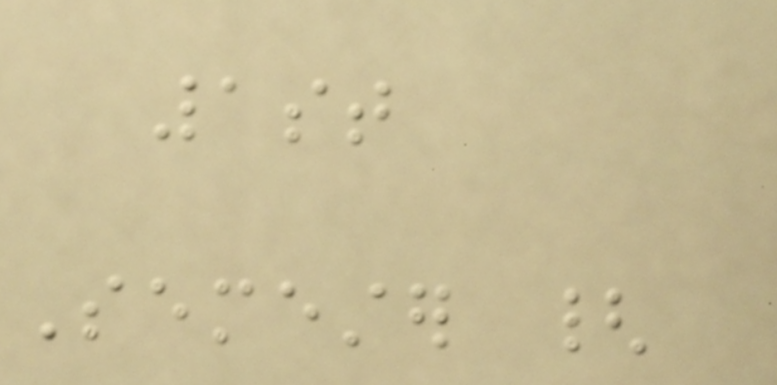1st
Semester {
